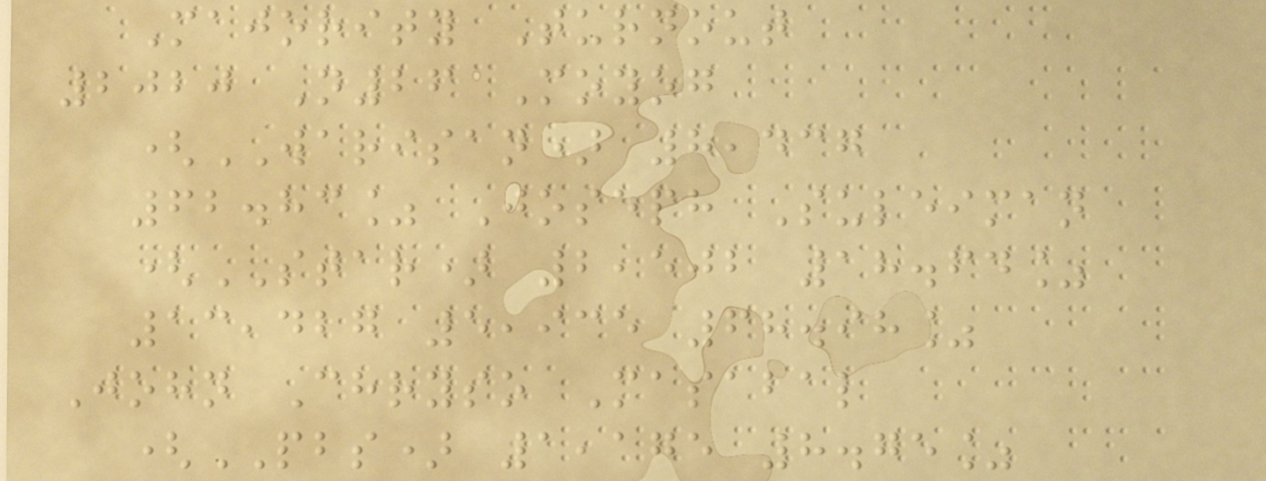Majority Turnout
2020 N26 Moyog
(WARISAN) 8,437
62.83% Joseph Suleiman
(STAR) 2,502 18.64%
13,427 5,935 68.98%
John Chryso Masabal
(PBS) 1,175 8.75%
